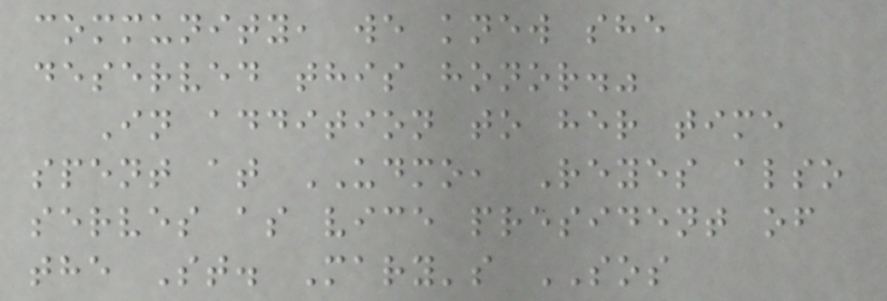community, we knew she
deserved this honor."
In addition to her time
spent at UDMO, Reyes also
serves as vice president of
the St. Mary's SOS
